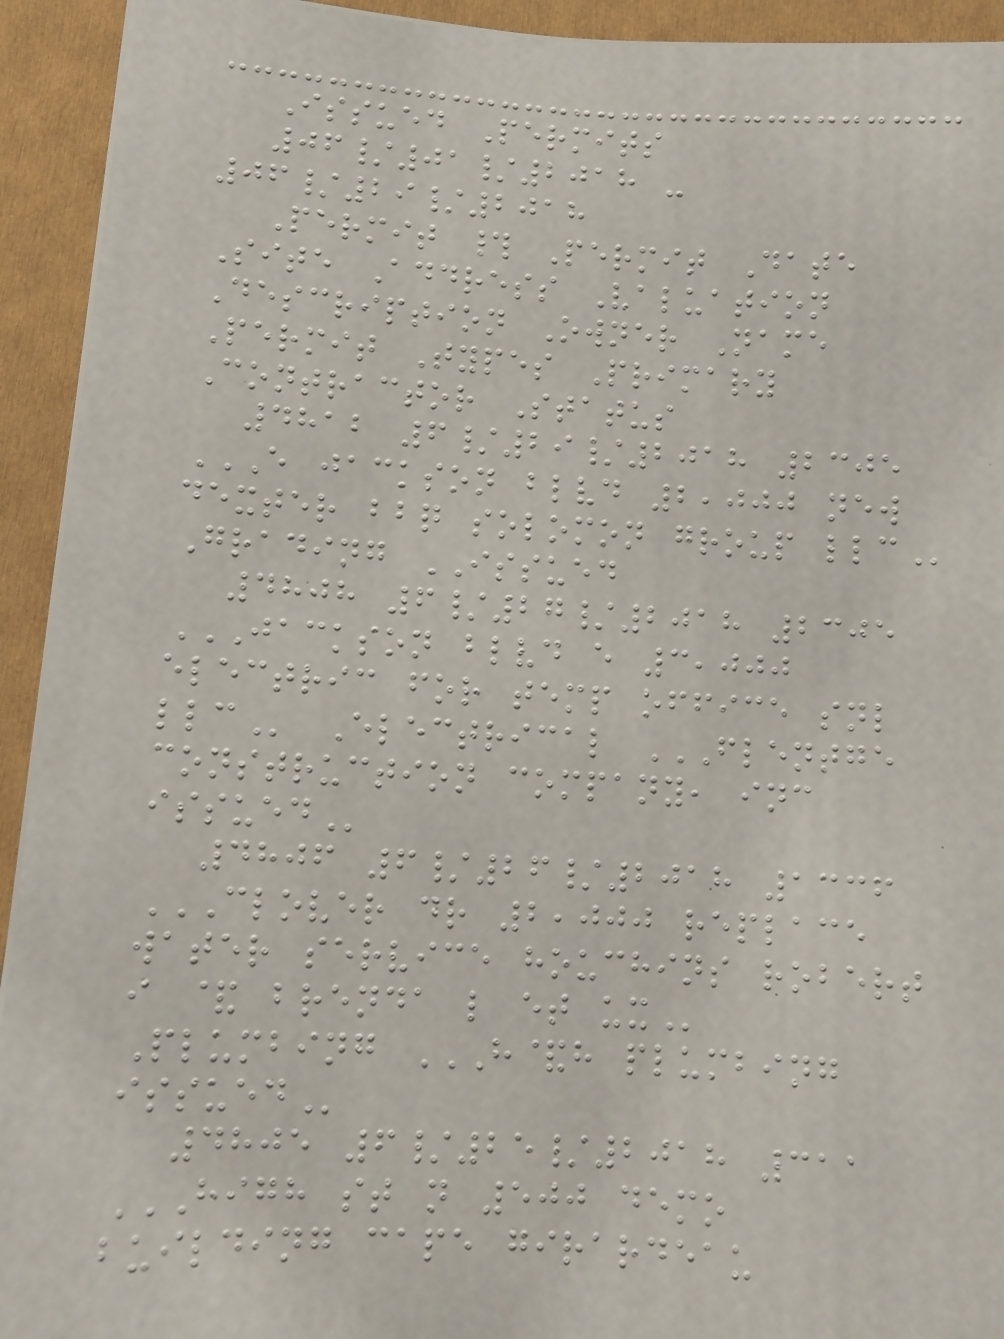Issued Permits
06/01/2018 -
06/29/2018
Permit # Permit Date
Site Address Valuation
Description Owner Name
Permit Types Primary
Contractor Status
4812 6/29/2018 2305
E JACKSON BLVD 2,000 NEW
DEXTER BBQ SOLOMON GROUP LLC
Grading ISSUED
4808 6/27/2018 2305
JACKSON BLVD E 3,000
ELECTRIC FOR TEMP OFFICE SNL
LLC Electrical FLENTGE
CONSTRUCTION COMPANY, INC
ISSUED
4806 6/26/2018 1336
CLOVER DR 2,000 REPLACE
WATER SERVICE HOUCHINS ROBERT
I & BRENDA L ET UX
Plumbing H&H PLUMBING
ISSUED
4805 6/25/2018 311
HIGH ST N 500 DEMO
BUILDING CAPE GIRARDEAU
